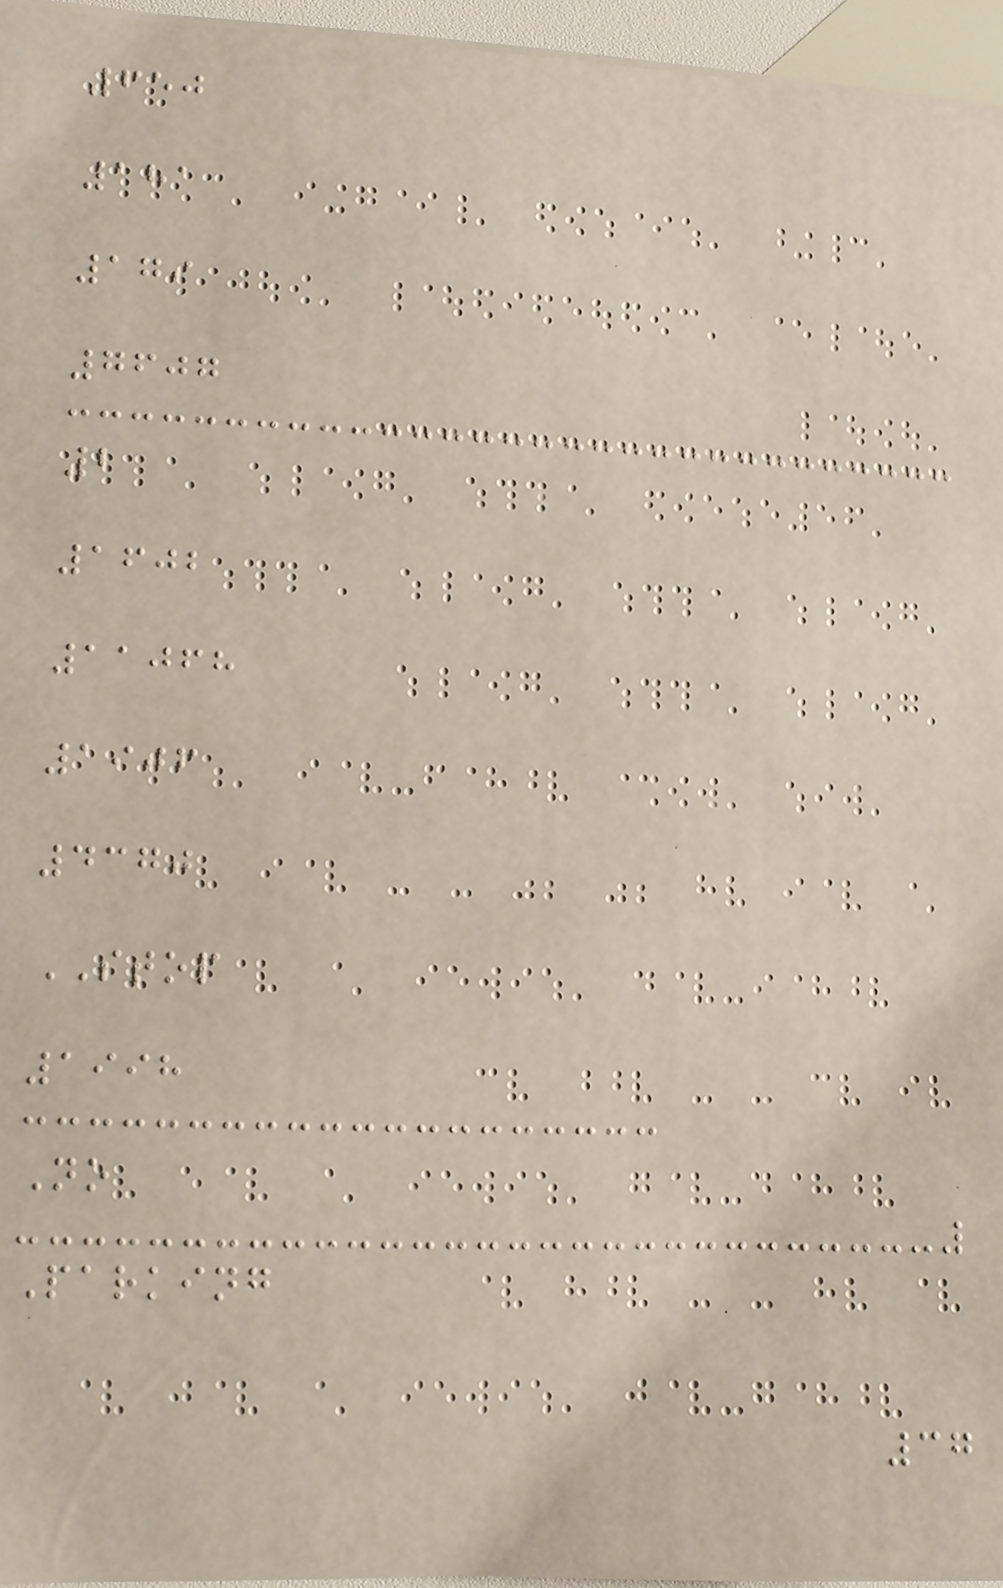650
181
179
7607
2
1602
11068
1906
4370
STOP
1998
No
Parking
37
